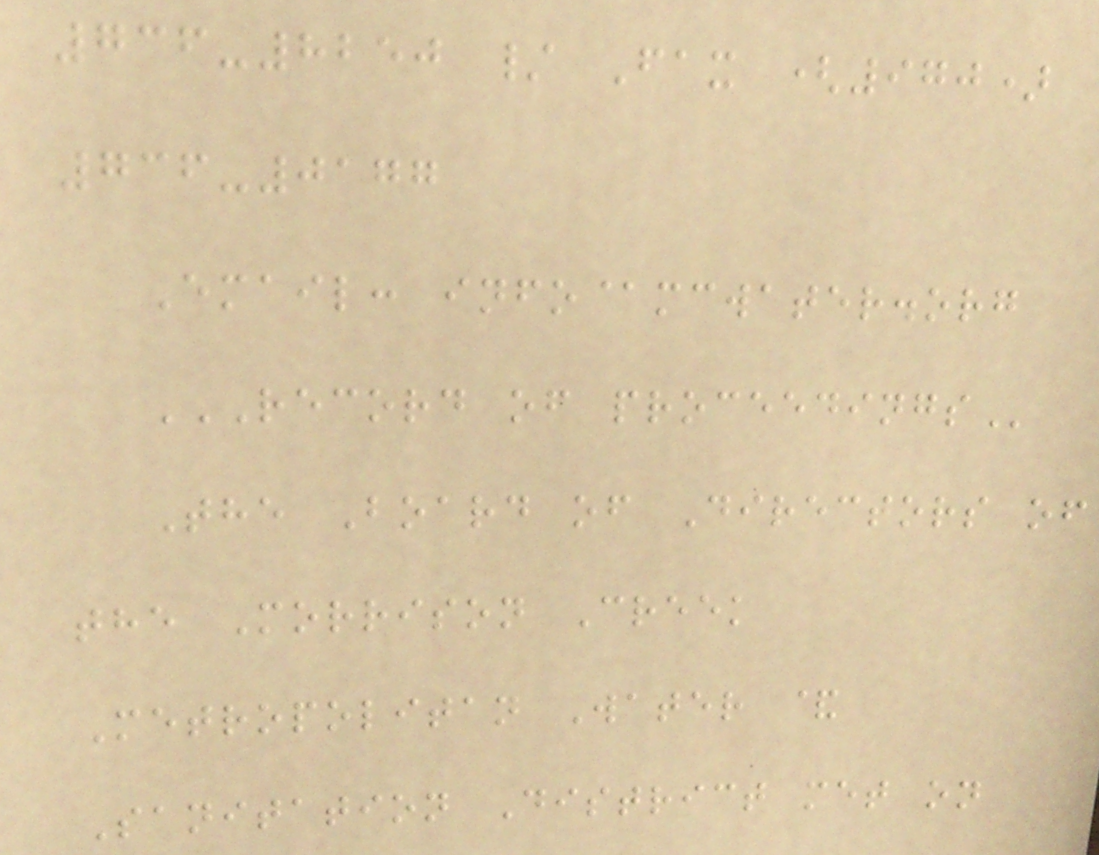736-8250 / Fax (970)
736-0177
Email: info@mcwater.org
RECORD OF PROCEEDINGS
The Board of Directors of
the Morrison Creek
Metropolitan Water &
Sanitation District met on
